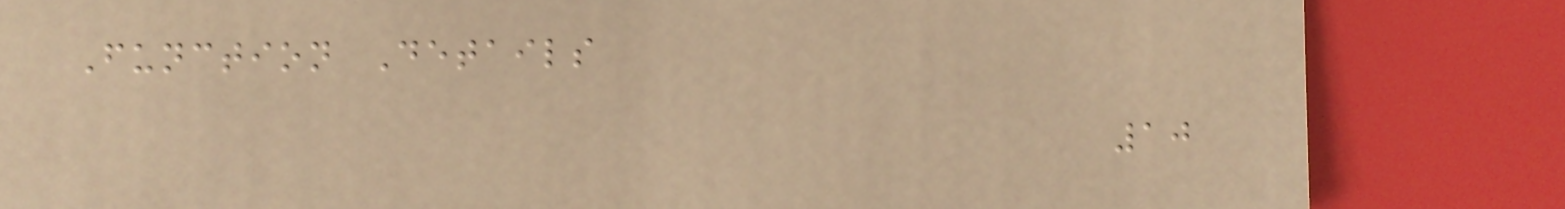Function Details
10
